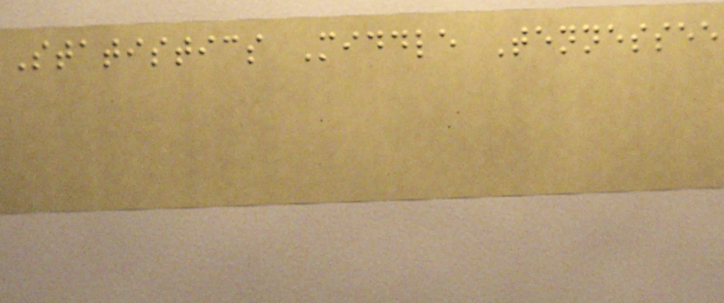Statistics Middle Tennessee
